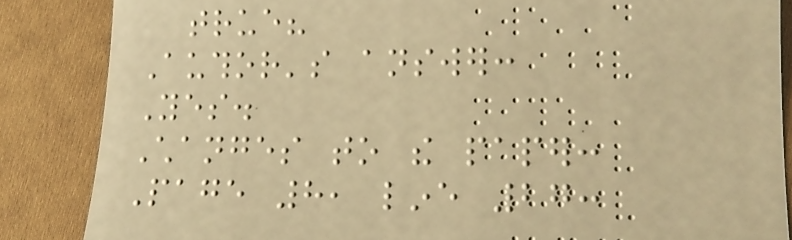true?
Author's answer:
Yes.
Changes to the paper:
Page 8, line 27:
